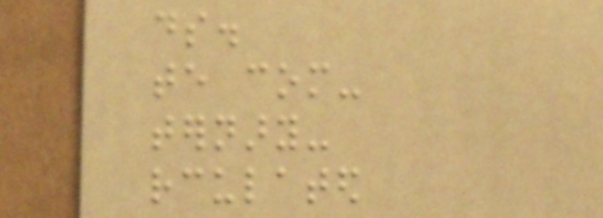ds.
te com-
ternary-
rculated
